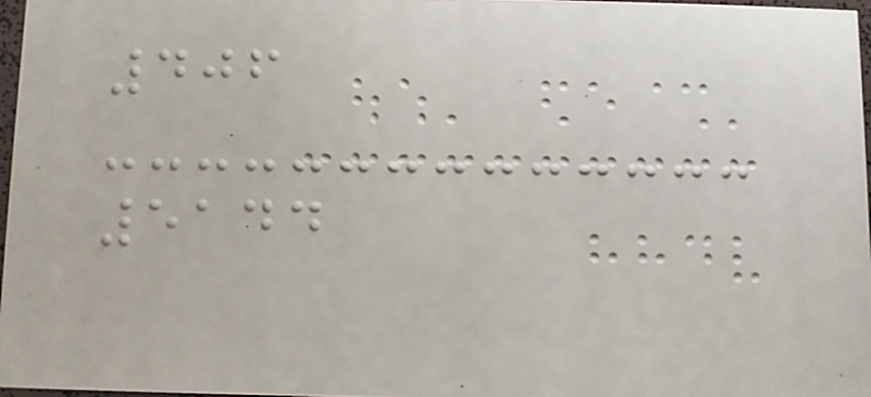406
5144
